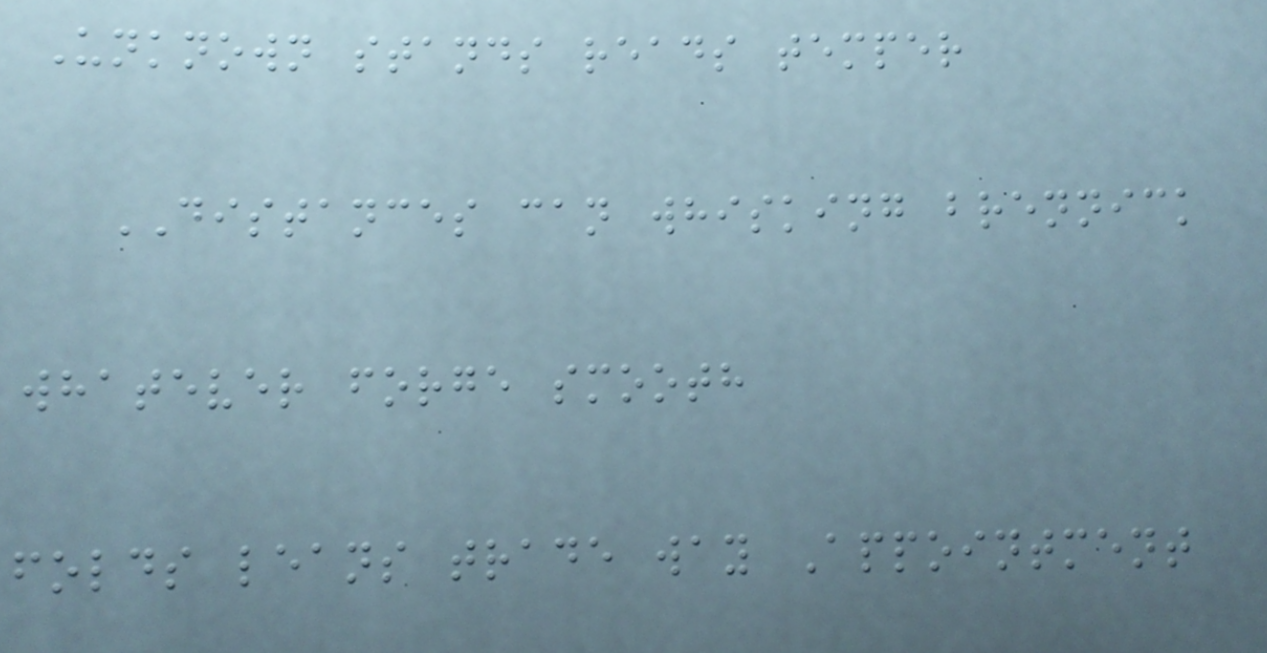Unknown stands reads temper
DISTANCES can whisking brennick
whatever forge smooth
folds leans trade way Appointment
